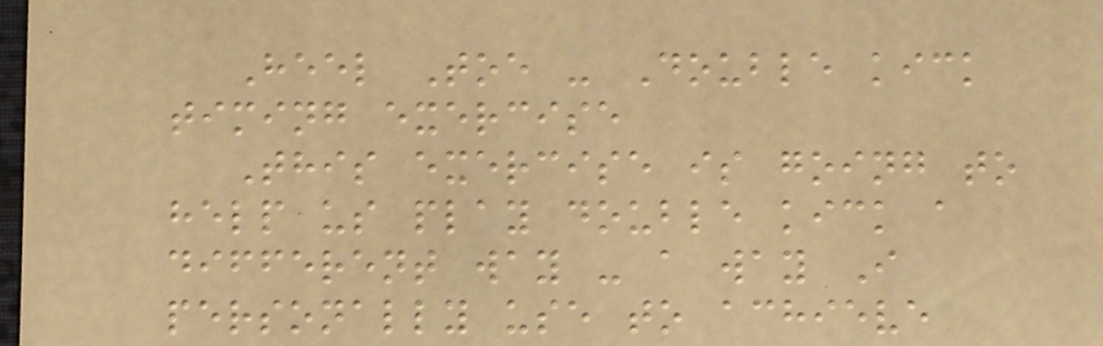Heel Toe - Double kick
timing exercise
This exercise is going to
help us play double kick a
different way - a way I
personally use to achieve
